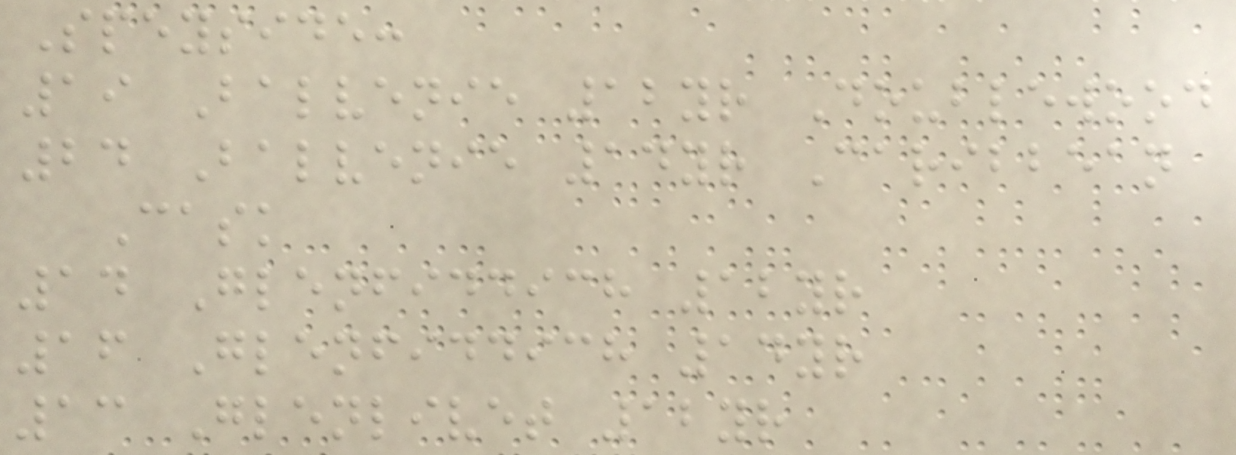Speyside:
19 Balvenie 12yr Doublewood
24 Balvenie 14yr Caribbean
Cask
14 Glenfiddich 12yr
16 Glenfiddich 14yr
13 Glenlivet 12yr
